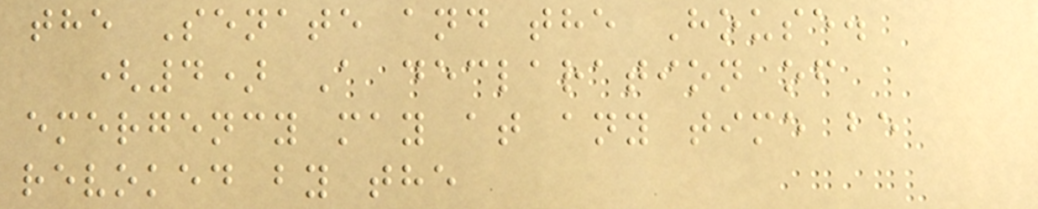the Senate and the House.
(4) A declaration of
emergency may at any time be
revoked by the
